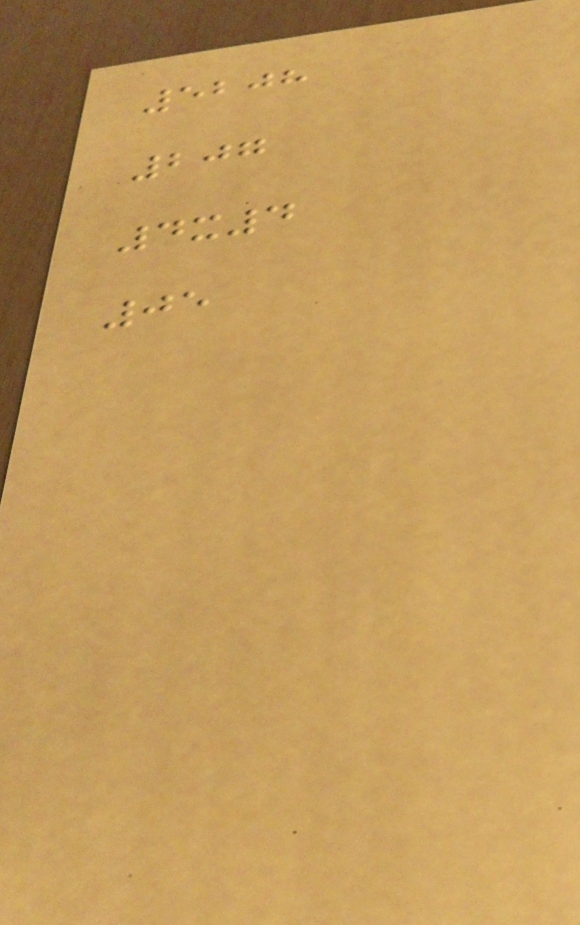5208
207
4x4
05
